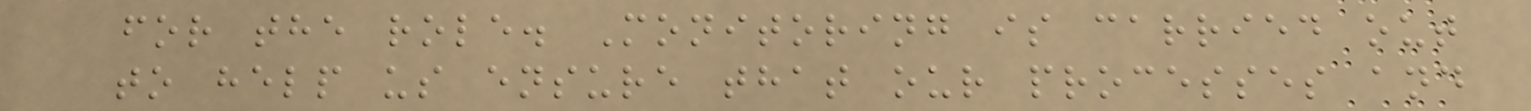for the role. Monitoring is carried out
to help us ensure that our processes and
